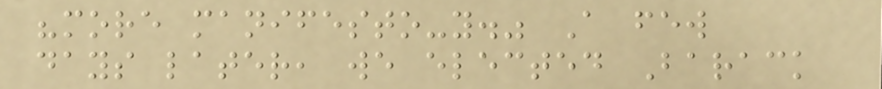"more manifesto-y." A few
days later, we elected Barack
